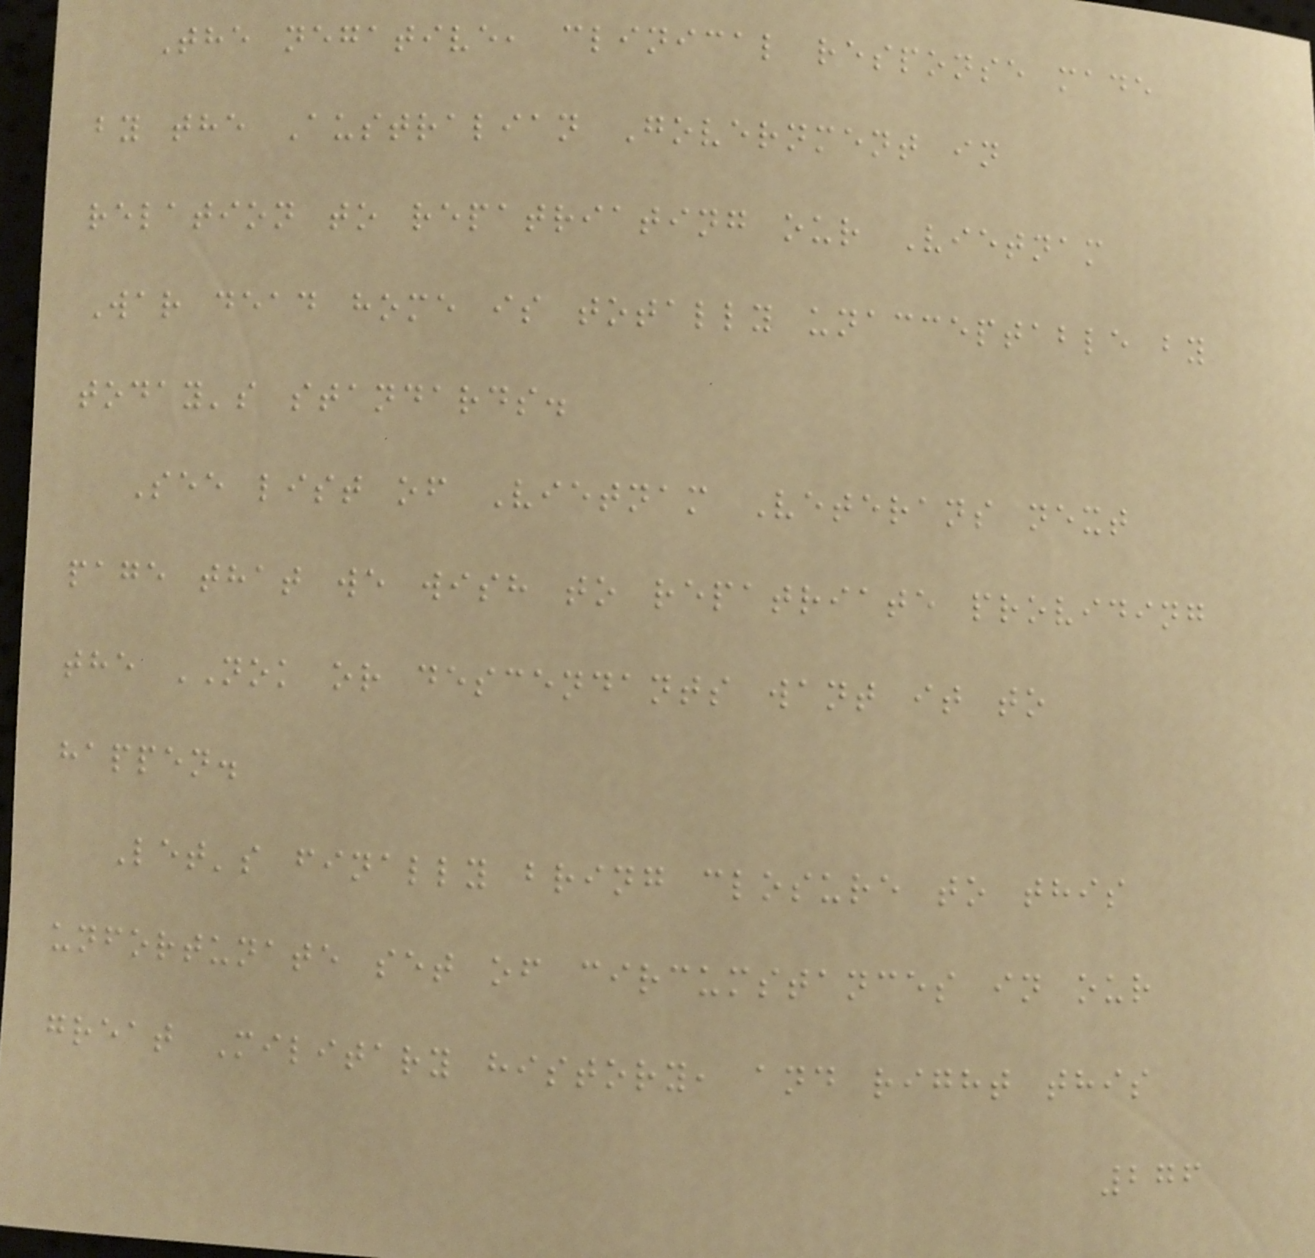The negative, clinical response made
by the Australian Government in
relation to repatriating our Vietnam
War dead home is totally unacceptable by
today's standards.
See list of Vietnam Veterans next
page that we wish to repatriate providing
the NOK or descendants want it to
happen.
Let's finally bring closure to this
unfortunate set of circumstances in our
great Military history, and right this
276
